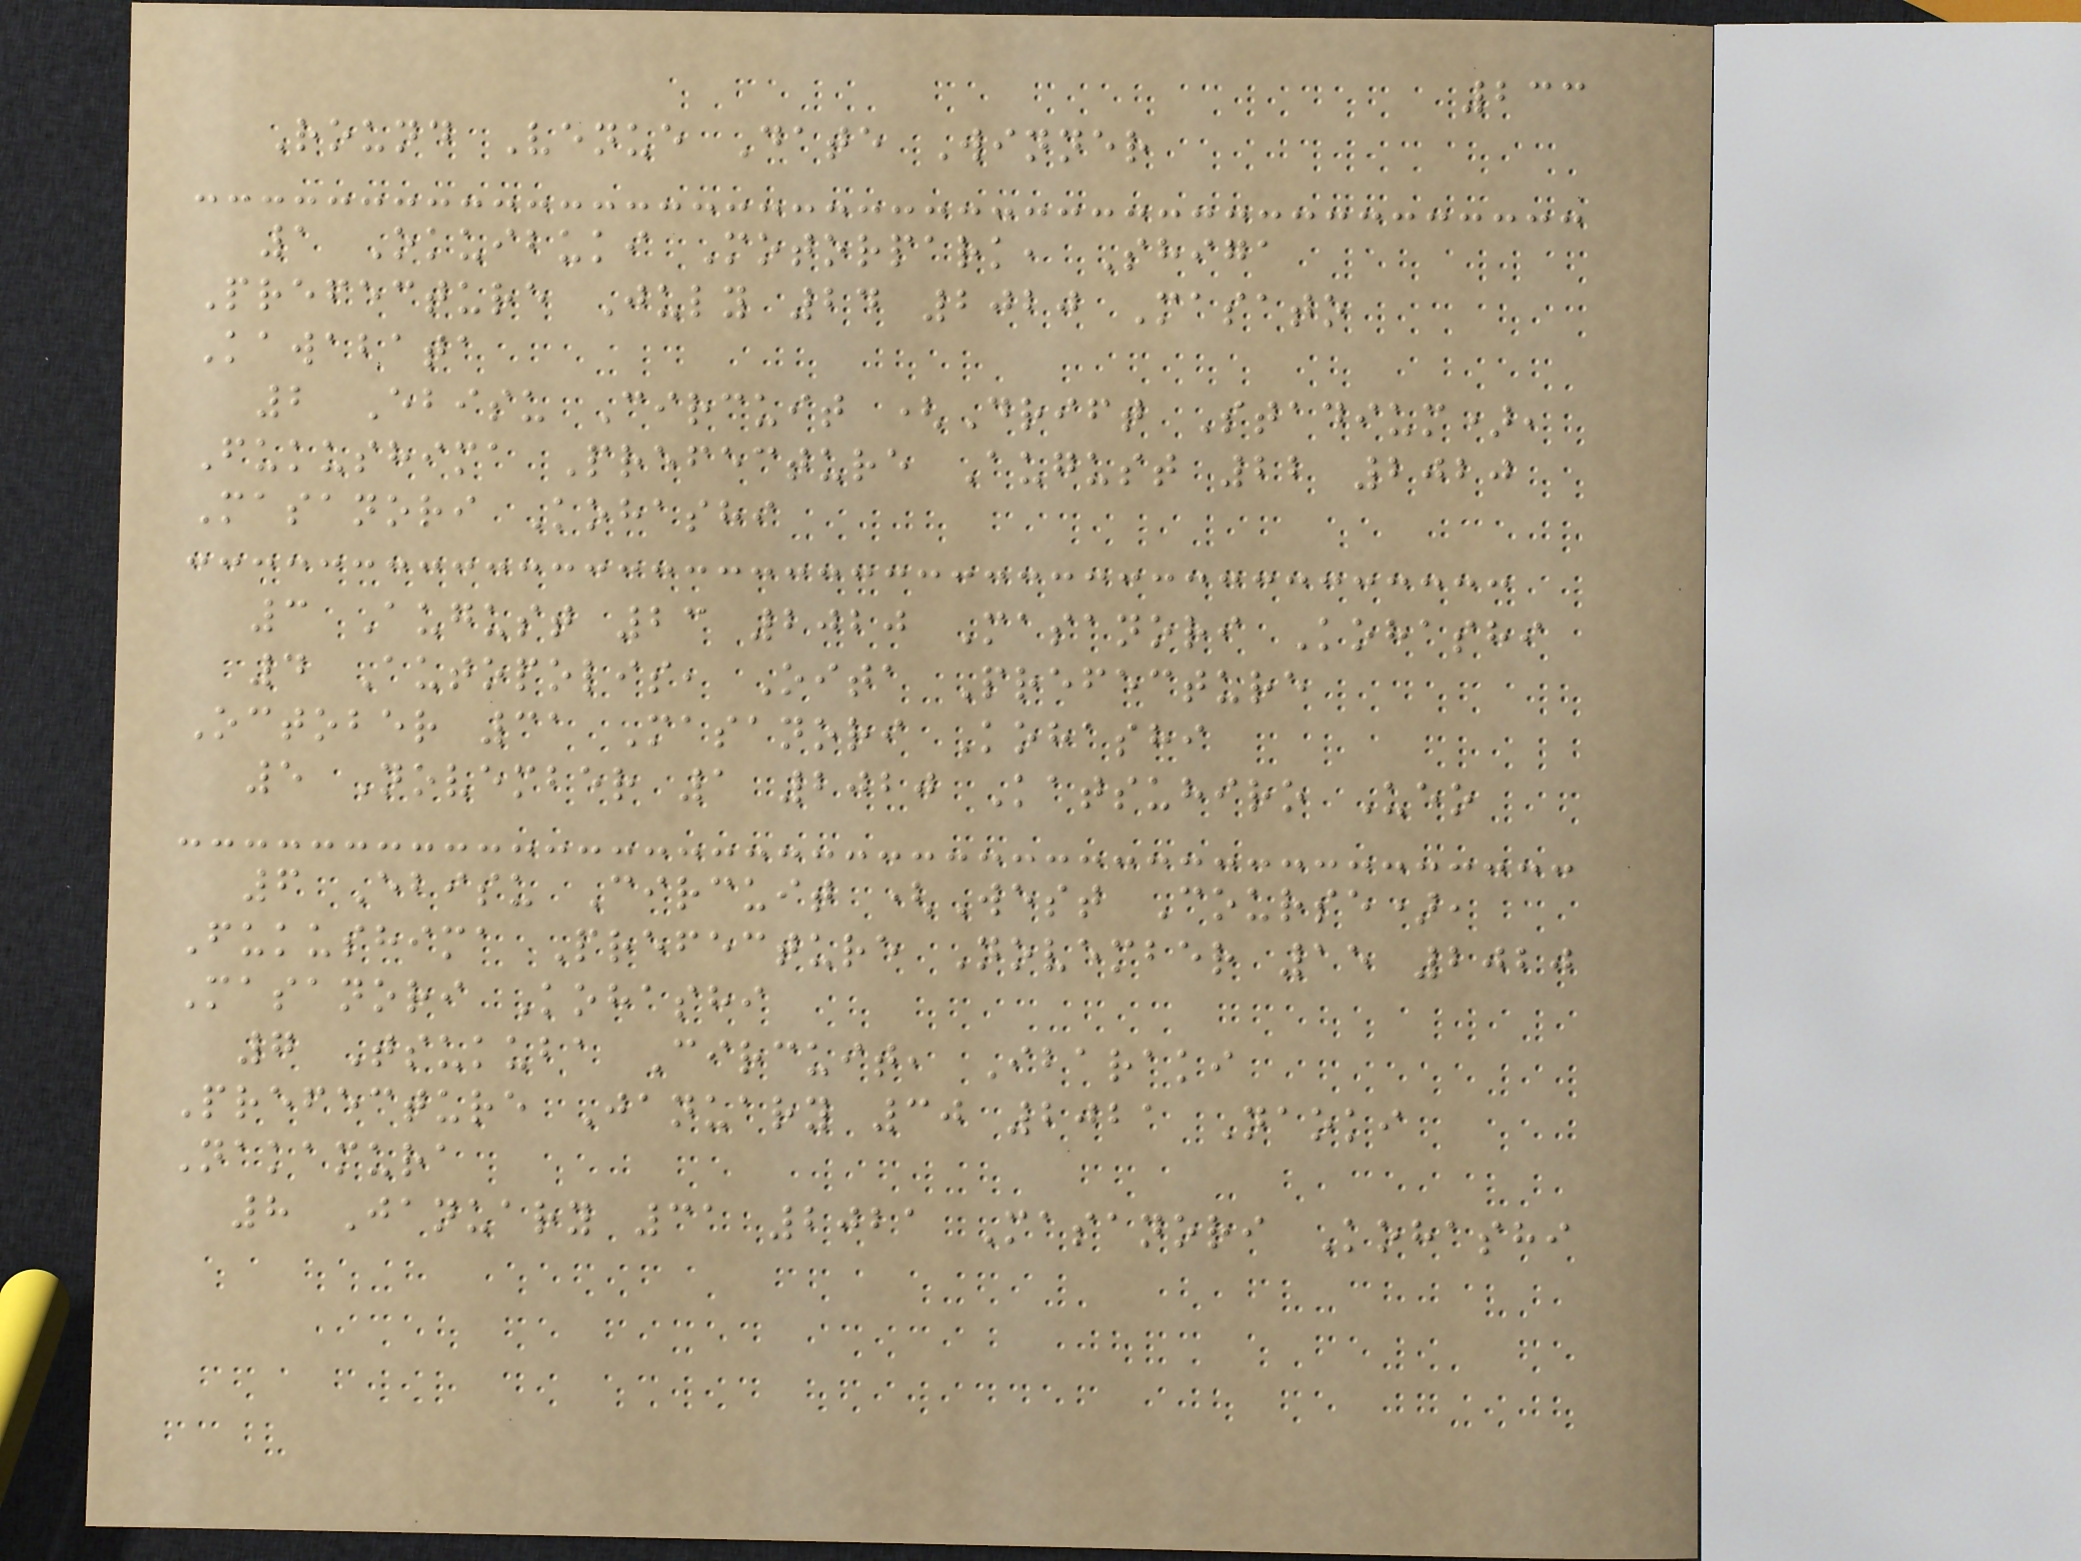233
Round Venue Date Winner
1 Okuibuki Motorpark, Shiga
Prefecture July 24 2020 Masato
Kawabata
2 Ebisu Circuit (Drift Stadium),
Fukushima Prefecture August 22 2020
Masanori Kohashi
3 August 23 2020 Masanori Kohashi
4 Autopolis, Oita Prefecture
October 31 Masanori Kohashi
5 November 1 2020 Katsuhiro Ueo
6 Ebisu Circuit (West Course),
Fukushima Prefecture November 15 2020
Masanori Kohashi
7 Tsukuba Circuit, Ibaraki
Prefecture January 30 2021 Naoki
Nakamura
8 January 31 2021 Masanori Kohashi
